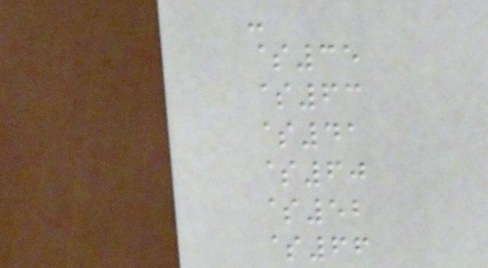-
$35
$63
$41
$60
$52
$66
